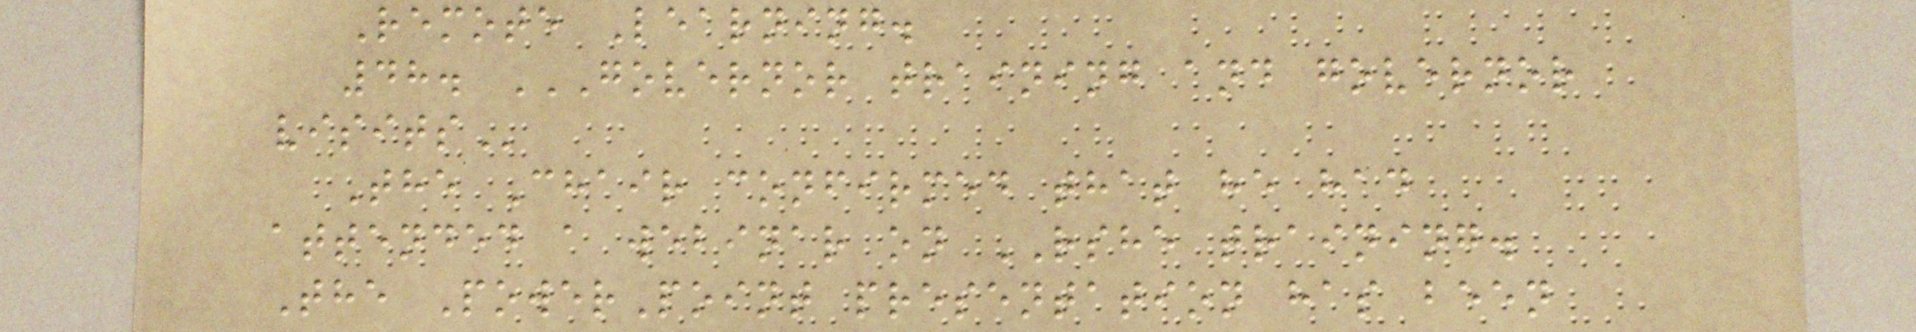Remote Learning.
48. GOVERNOR TRAINING AND GOVERNOR
VISITS
The Chair confirmed that he had
attended a webinar on RSHE training.
The PowerPoint presentation has been
